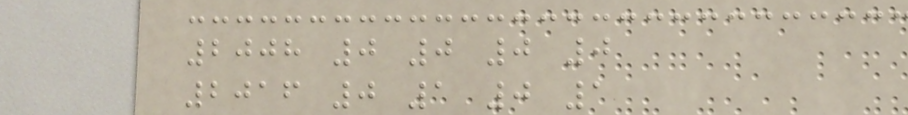2008 0 0 0 0
2016 0 1 0 1
